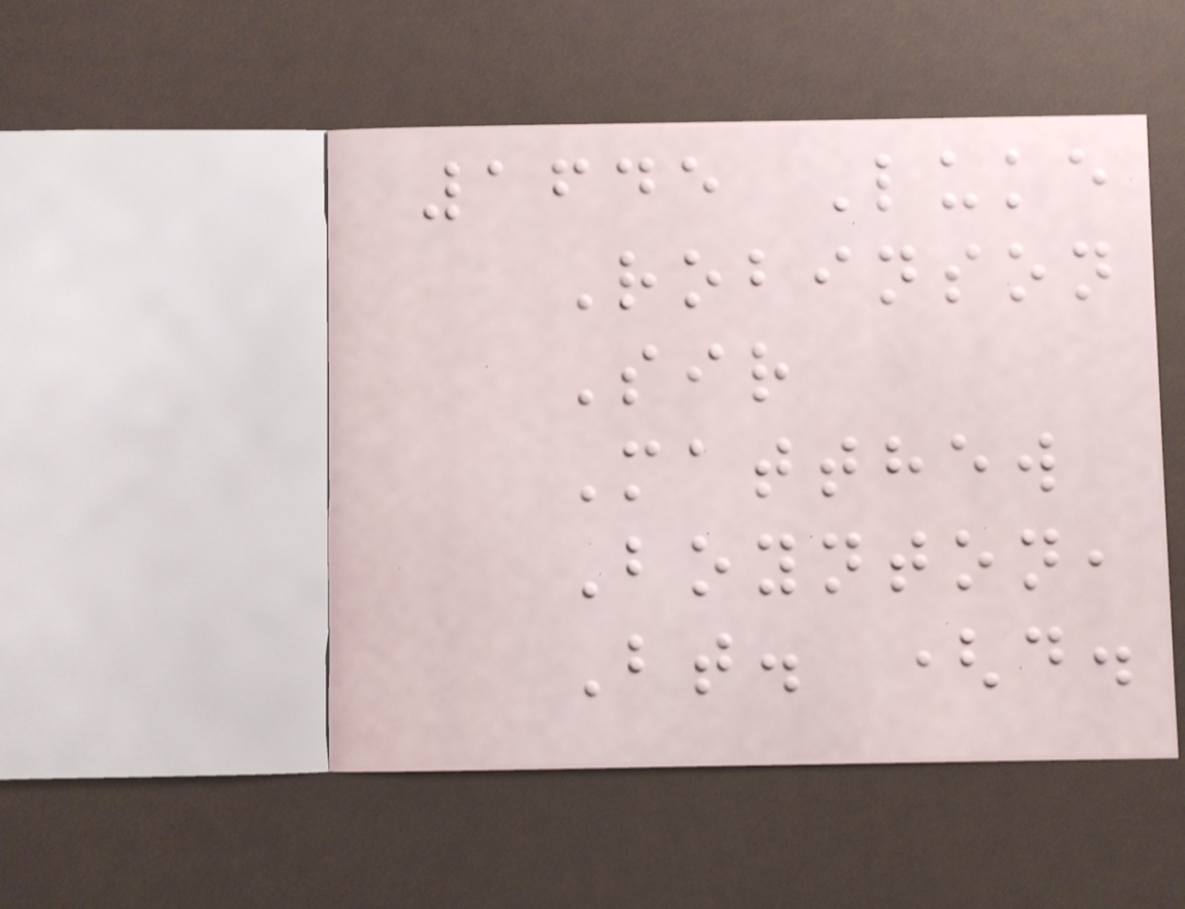1645 Luke
Robinson
Sir
Matthew
Boynton,
Bt. (d.
